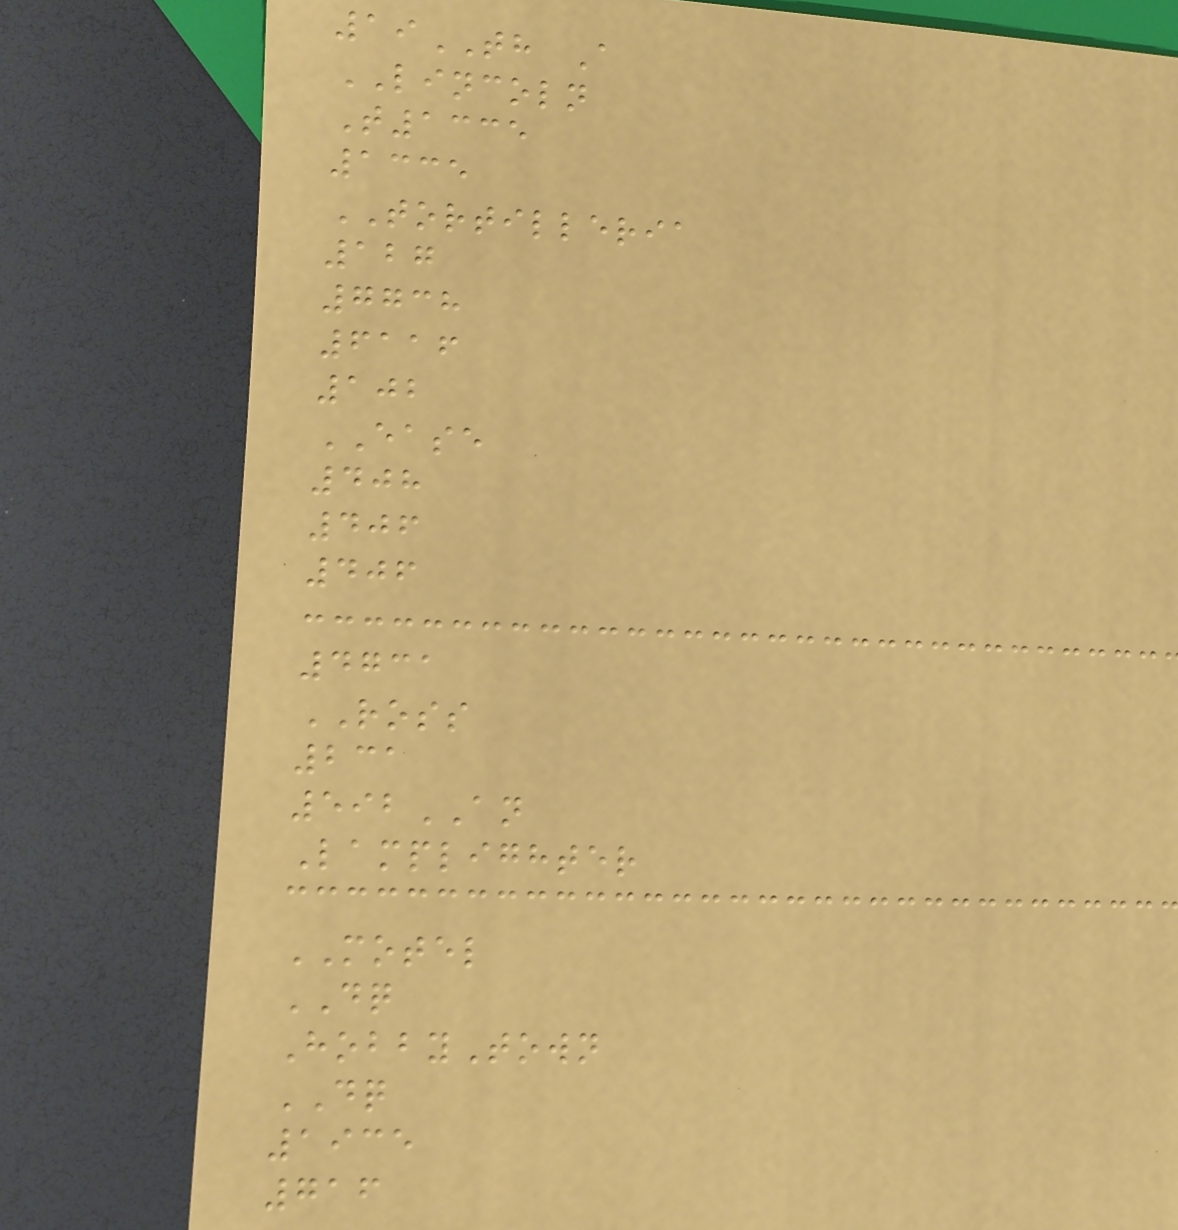19TH A
LINCOLN
T1335
1335
TORTILLERIA
127
7738
6116
102
EASE
408
406
406
4731
ROSS
231
592AN
Lamplighter
MOTEL
DQ
HobbyTown
DQ
1935
716
